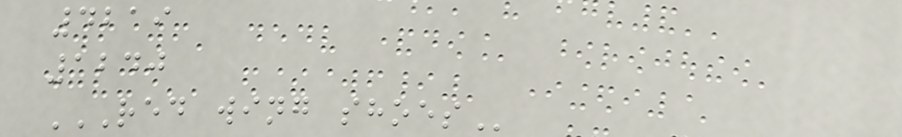4219
1240
RED WING SHOES
